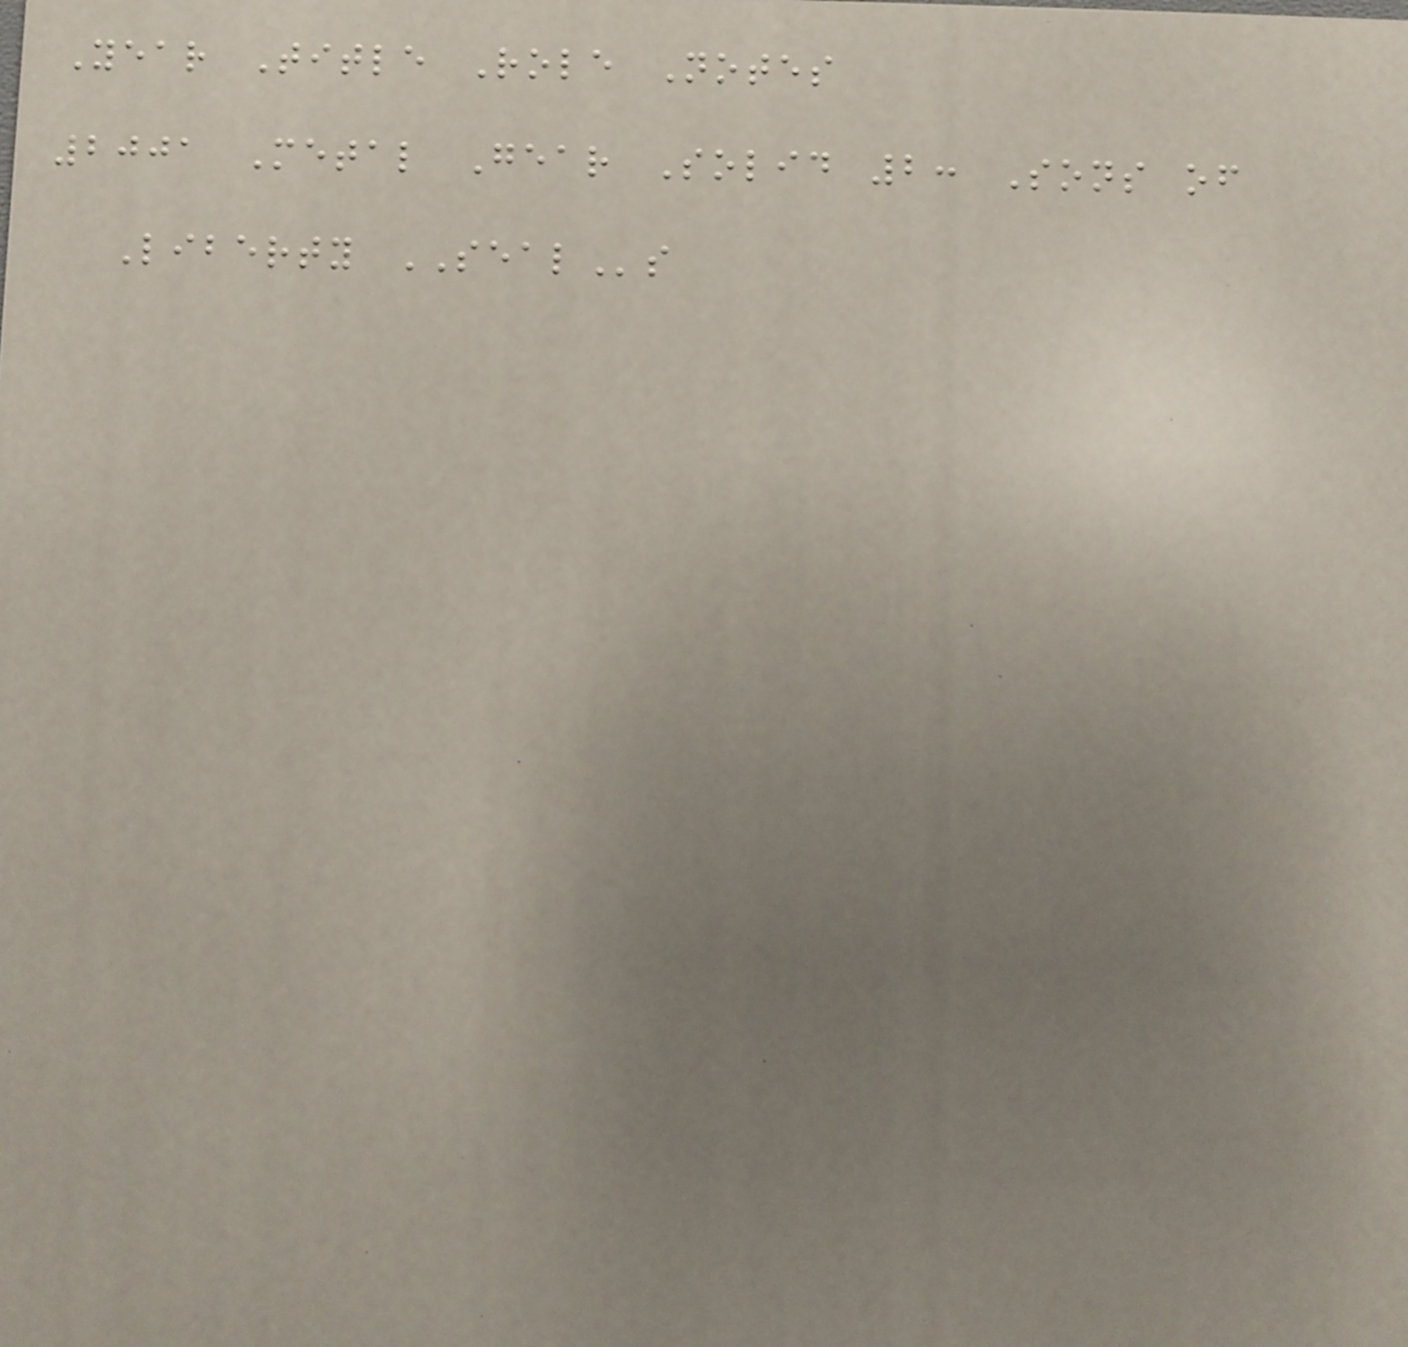Year Title Role Notes
2001 Metal Gear Solid 2: Sons of
Liberty SEALs
